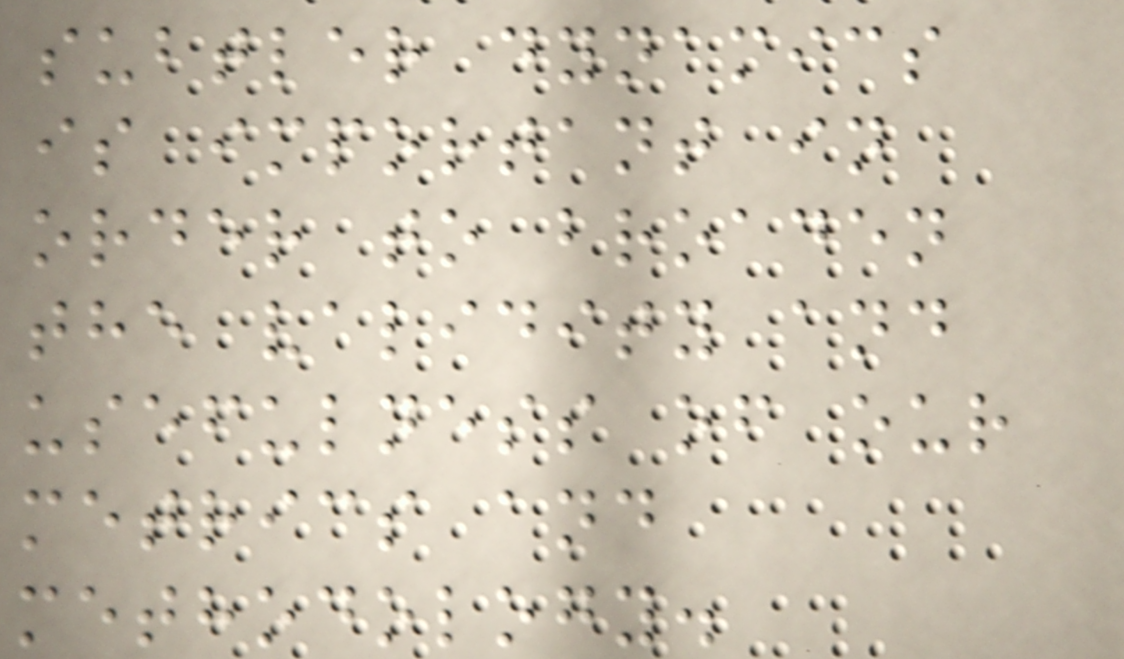subtler dynamics
is important in
order to broaden
the validity and
usefulness of our
metrics and
methodology.
